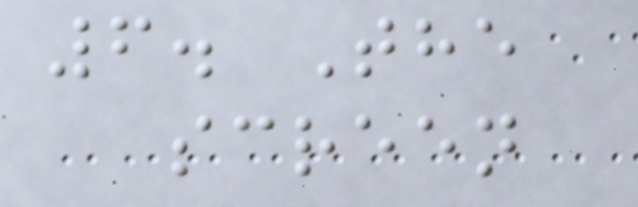6. The
screen
